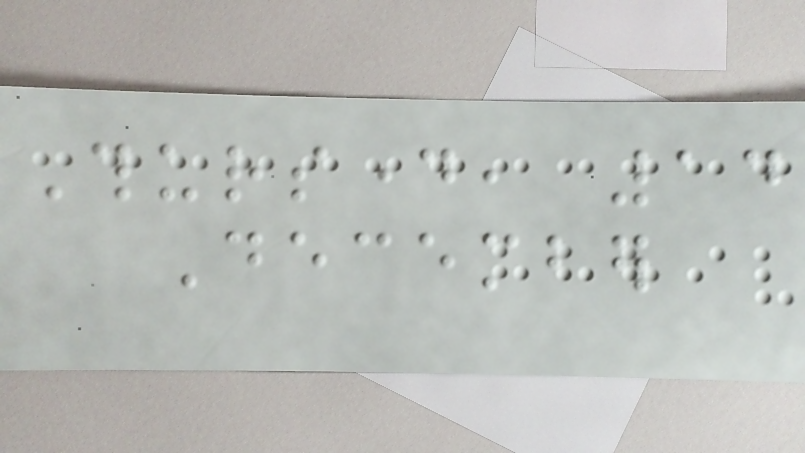Thursday, 14
December
